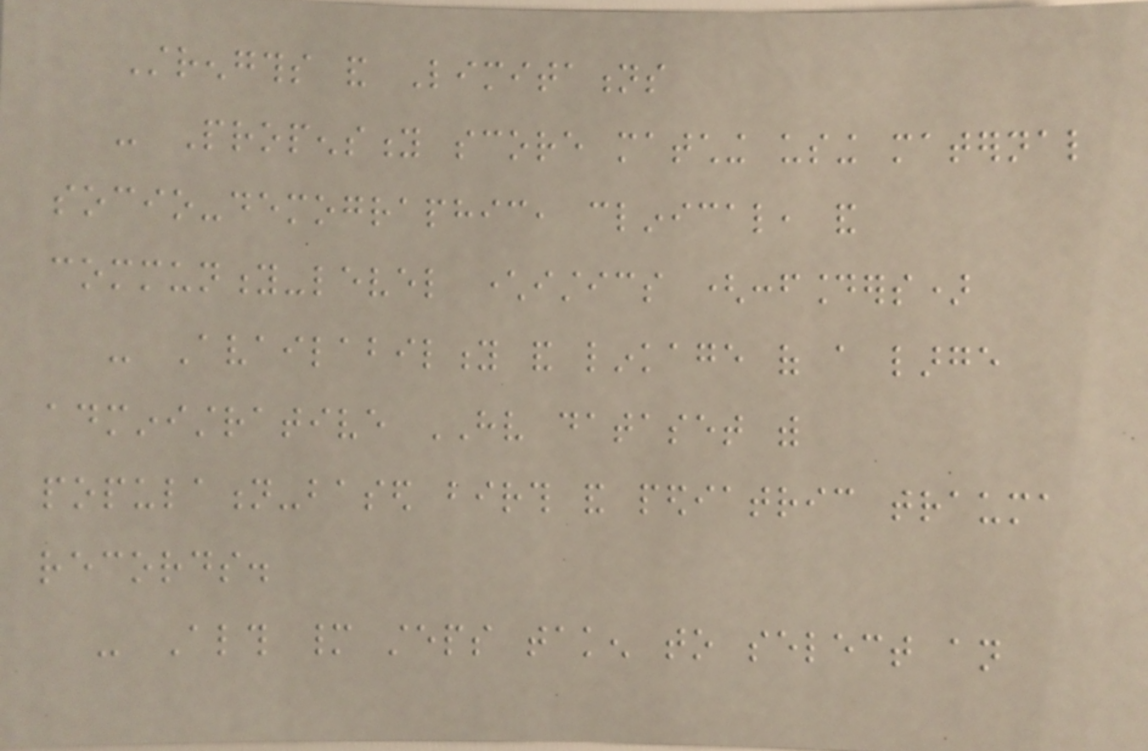Strengths and Limitations
- Propensity score matching using maternal
socio-demographic, clinical, and
community-level characteristics (confounders)
- Availability and linkage of a large
administrative HV dataset with
population-based birth and pediatric trauma
records.
- Although many steps taken to select an
